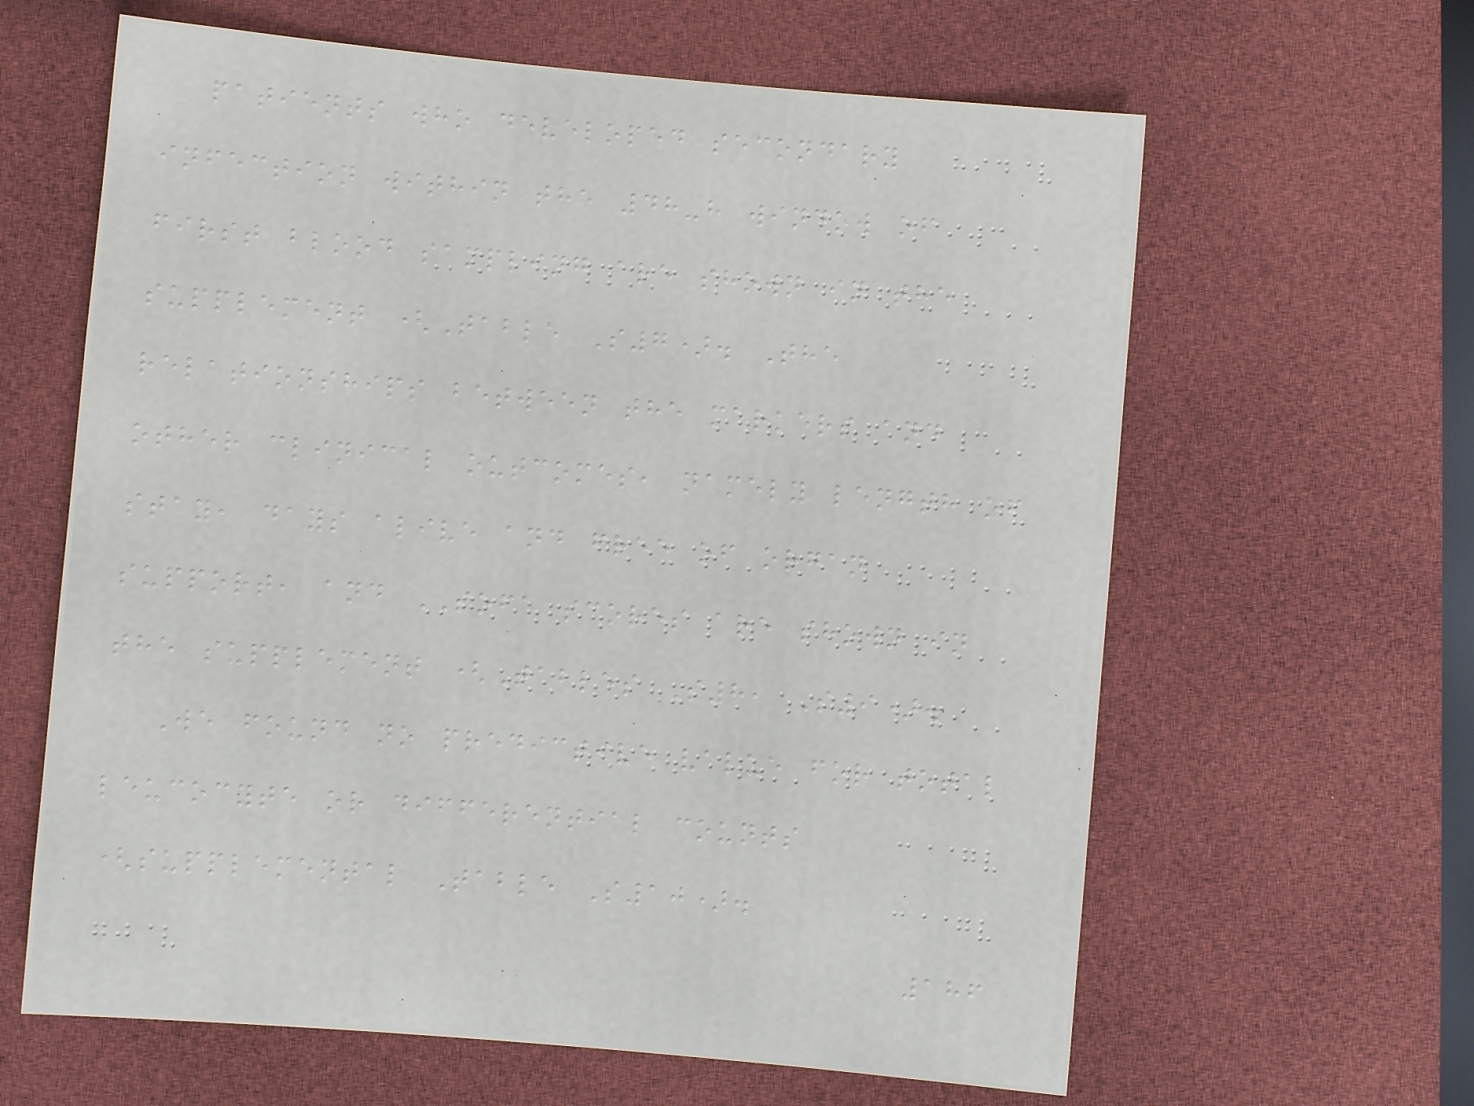patients who developed secondary
infection within the 48-h window of
first blood sampling are shown in the
supplement (Table S7). The
relationships between the markers and
other clinical outcomes, namely length of
stay, days alive and free of organ
support, and SOFA scores are shown in
the supplement (Tables S8, S9).
We found no predictive value for total
leucocyte or differential counts
(supplemental Table S10).
186
